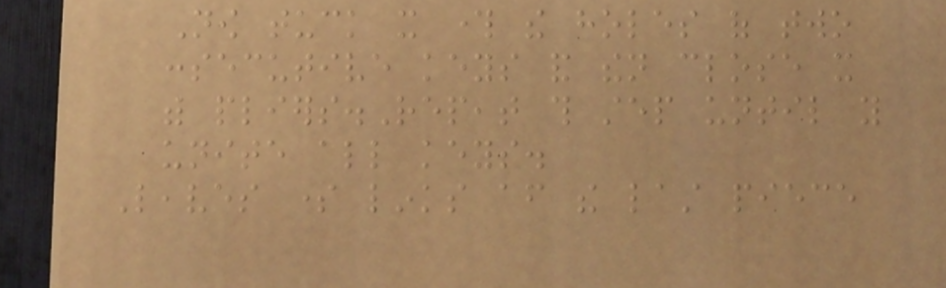Now tuck it through the holes of two
consecutive keys and then close it
with pliers.Repeat this step until you
unite all keys.
Leaves some links after the last piece
